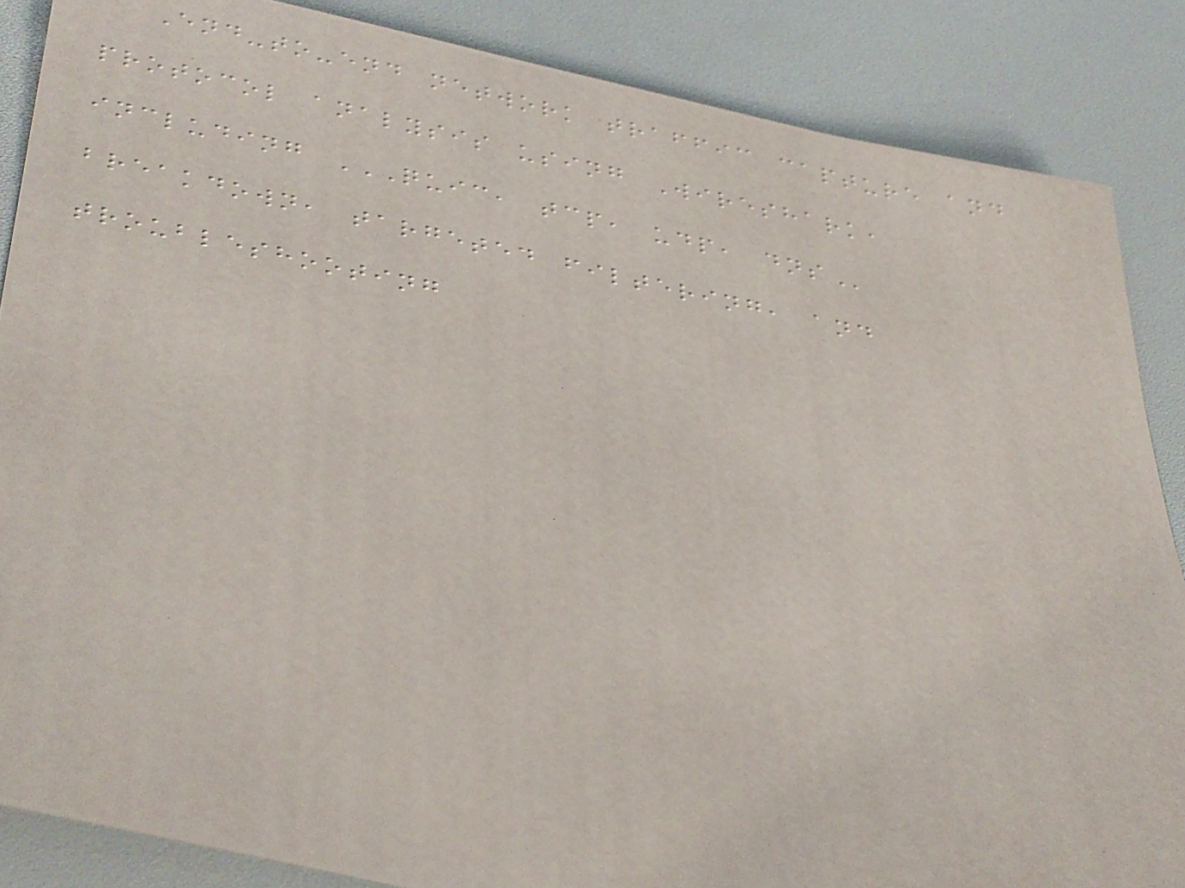End-to-end network traffic capture and
protocol analysis using Wireshark,
including QUIC, TCP, UDP, DNS
breakdown, targeted filtering, and
troubleshooting
